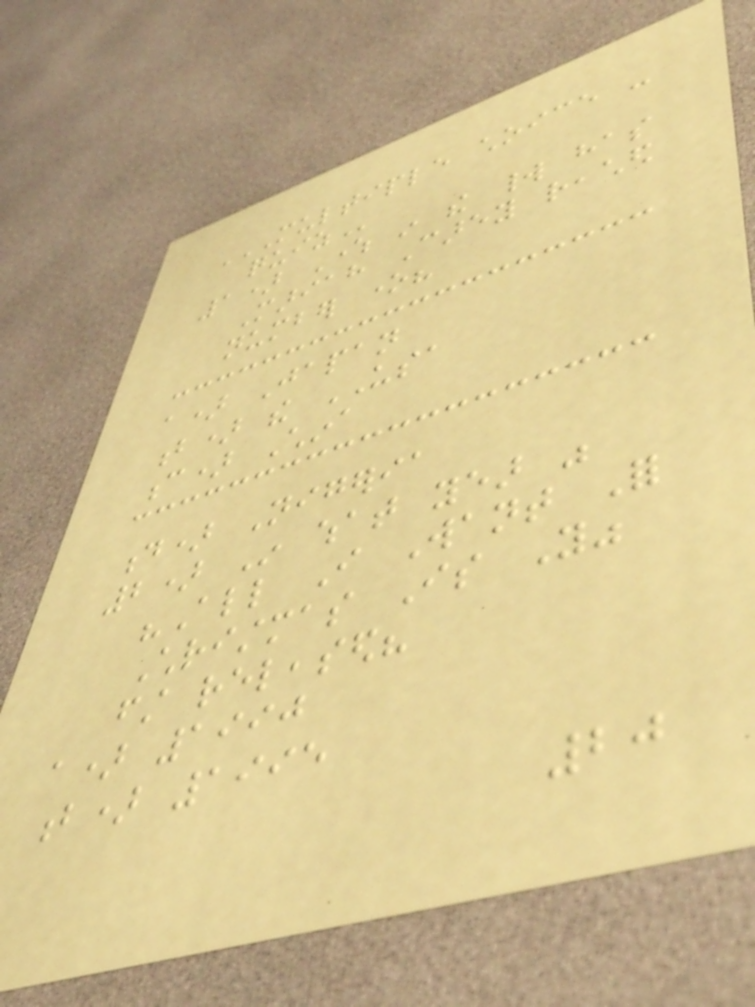MULTIPLE CHOICE -
QUIZ
1) Where in the world has
Mariah Carey reached
number one?
a) Japan
b) the USA
c) China
d) Nigeria
2) In what year was
"All I Want For
Christmas Is You"
first released?
a) 1990
b) 1995
20
